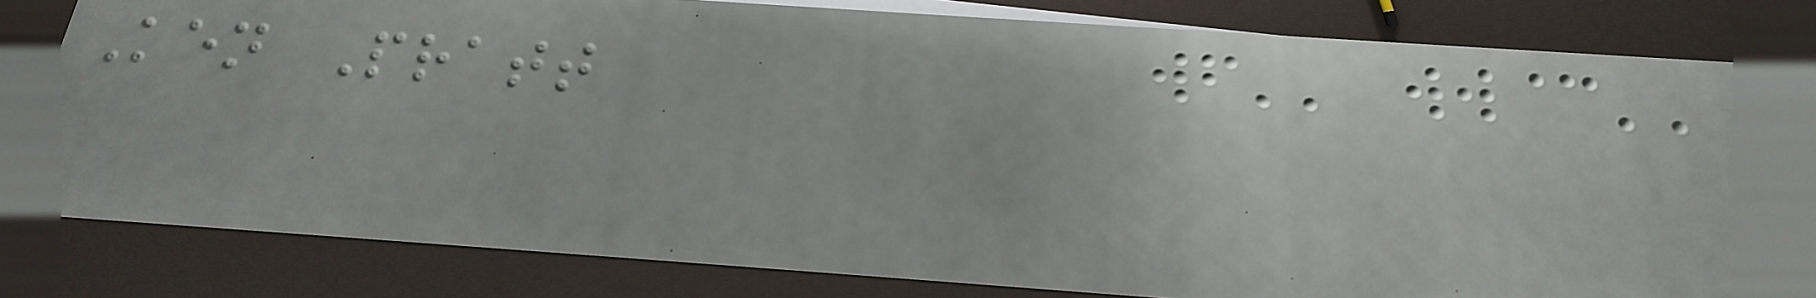Ken Pratt
